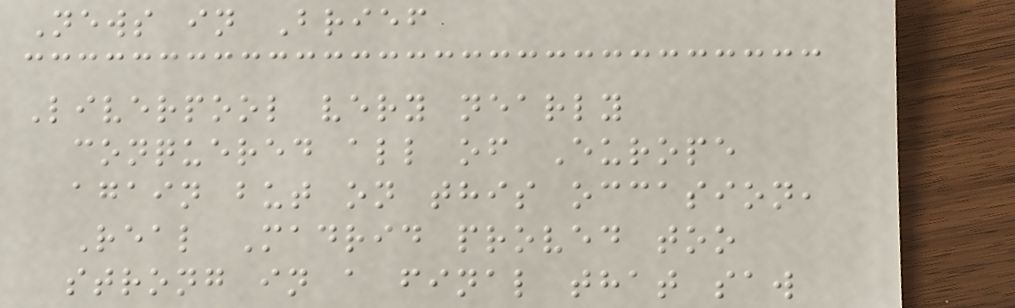News in Brief
Liverpool very nearly
conquered all of Europe
again but on this occasion,
Real Madrid proved too
strong in a final that saw
